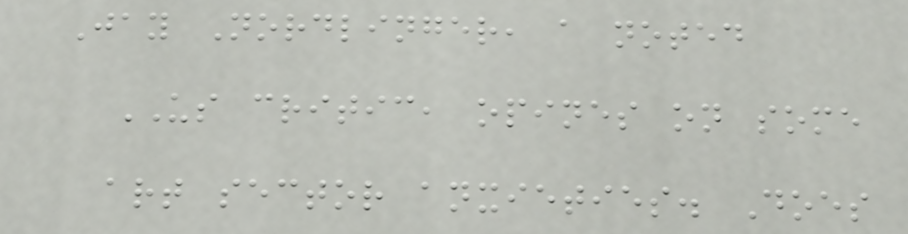Jay Nordlinger, a noted
US critic, opines on some
art sector anxieties. Does
